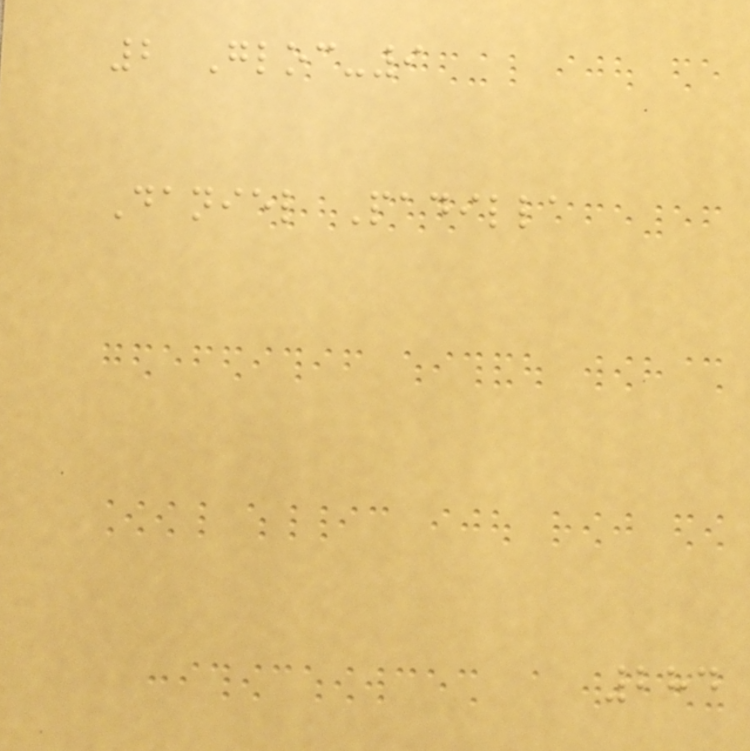2 Gloc-9
Daniel Padilla
284
